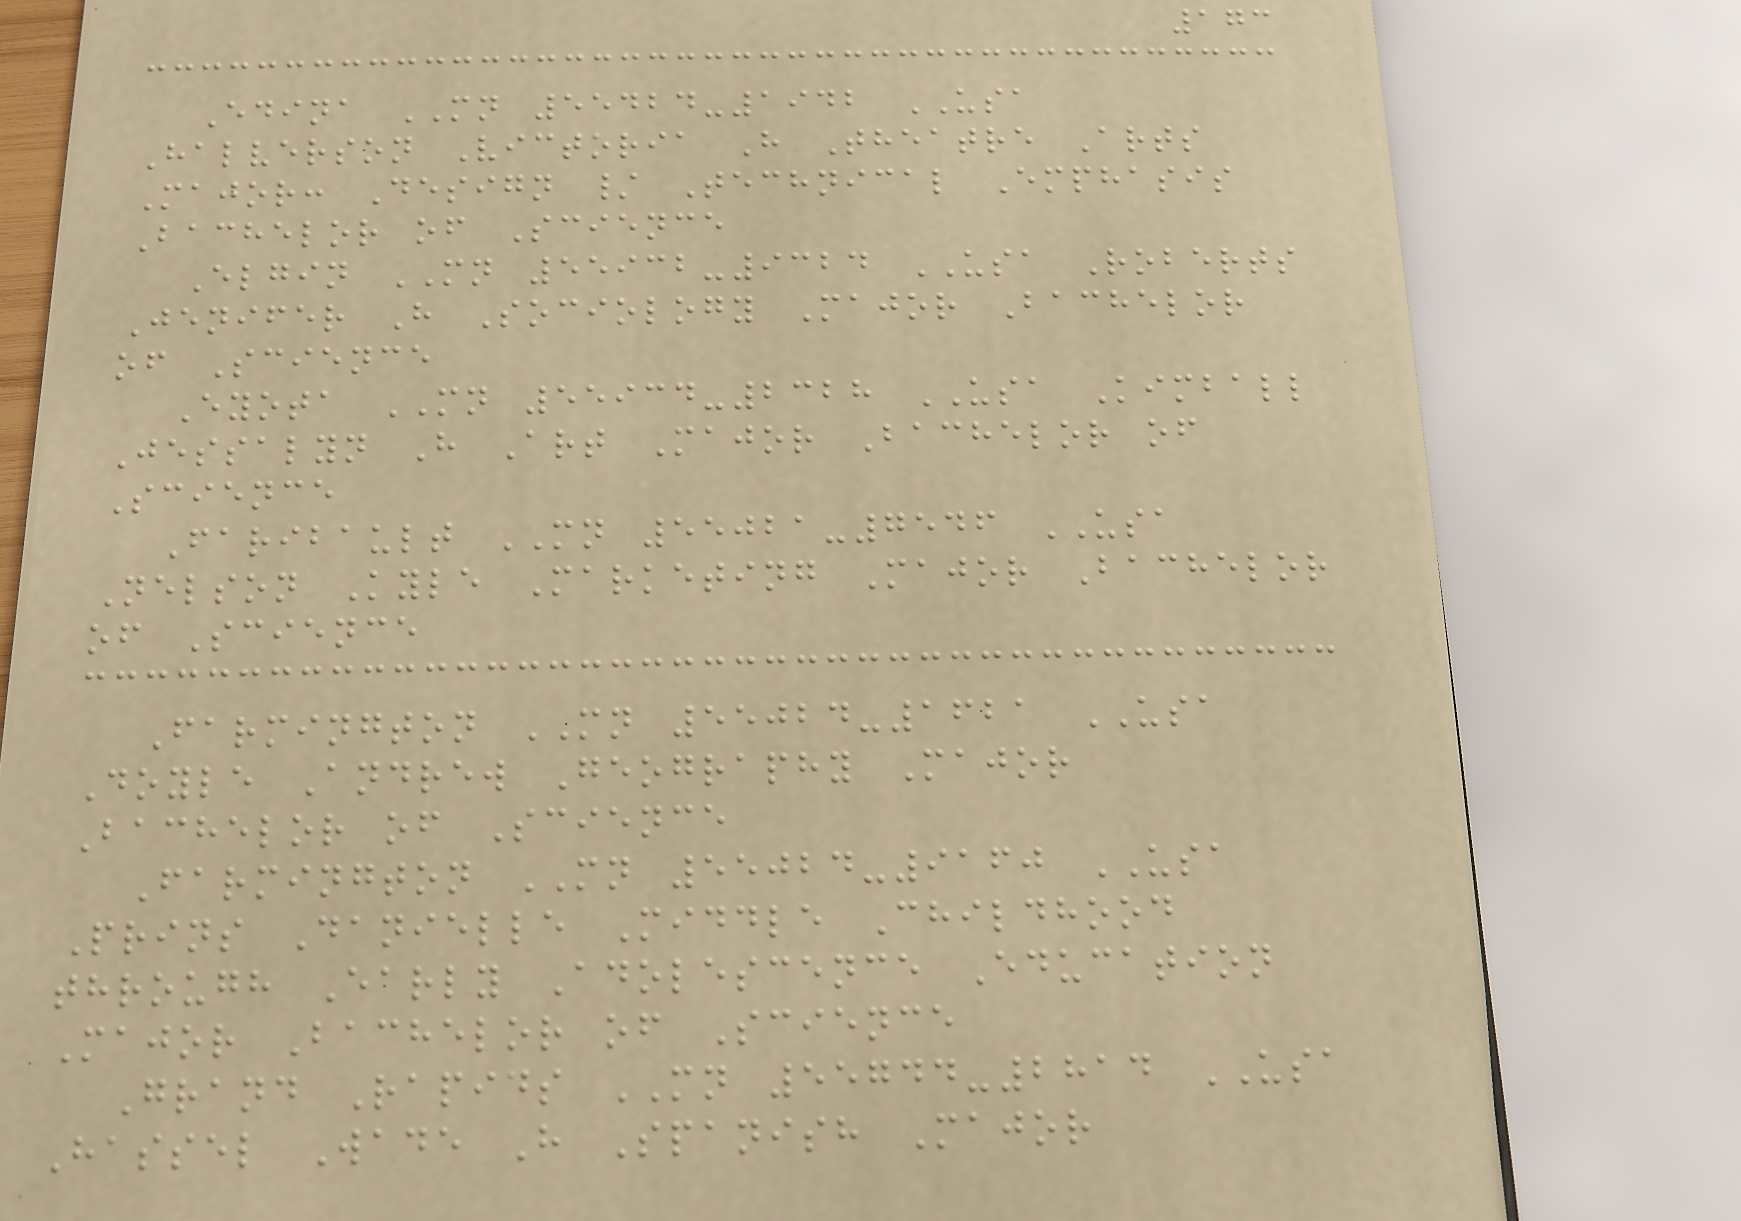173
Edina MN 55424-1942 USA
Halverson Victoria H Theatre Arts
Major: Design / Technical Emphasis
Bachelor of Science
Elgin MN 55932-9324 USA Roberts
Jenifer H Sociology Major Bachelor
of Science
Eyota MN 55934-2328 USA Kimball
Jessalyn H Art Major Bachelor of
Science
Faribault MN 55021-7546 USA
Nelson Kyle Marketing Major Bachelor
of Science
Farmington MN 55024-1621 USA
Doyle Andrew Geography Major
Bachelor of Science
Farmington MN 55024-9160 USA
Prins Danielle Middle Childhood
through Early Adolescence Education
Major Bachelor of Science
Grand Rapids MN 55744-2814 USA
Hassel Wade H Spanish Major
